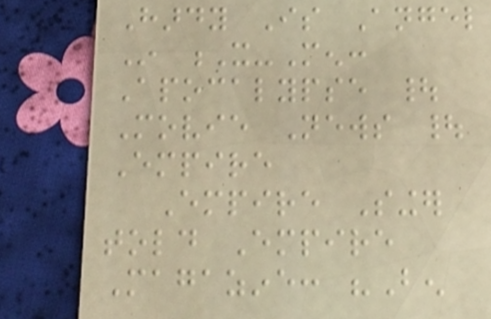Hardy Is Angel
In X-Men:
Apocalypse |
Movie News |
Empire
Empire Singer
told Empire
Magazine: "Ben
